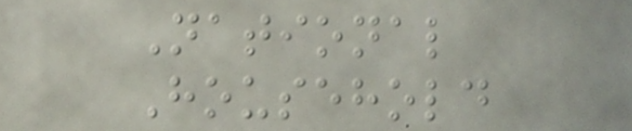National
Household
